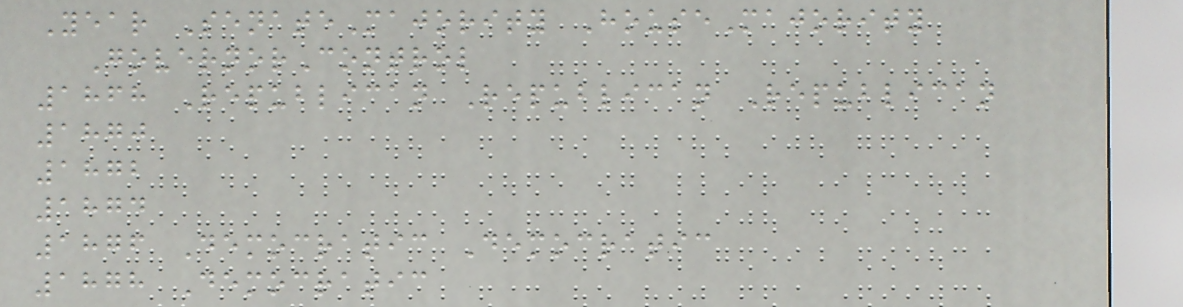Year SenateMajority HouseMajority
GovernorControl
1868 Republican Republican Republican
1870
1872
1874
1876 Democratic Democratic
1878 Democratic
